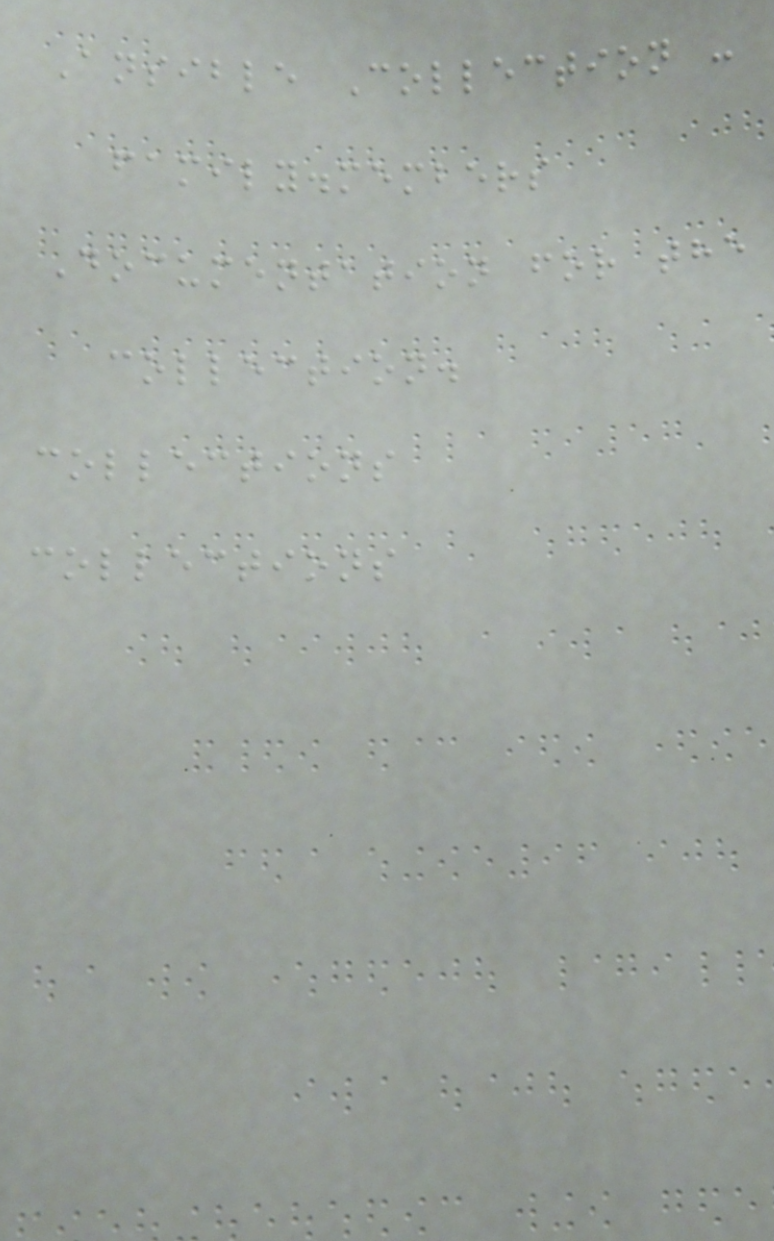Ansible Collection -
family.members
Documentation for the
collection.
collections
collections
